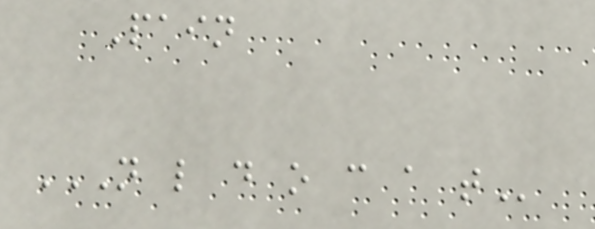Pain
N L D O C A T
